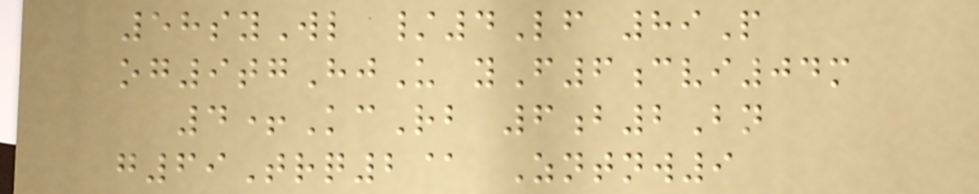58syWl /4Lf 89P
og9tgHjU yF6cvi04m
4+KcRb 6b2Bn
g69Trq2@ Zntnw9
